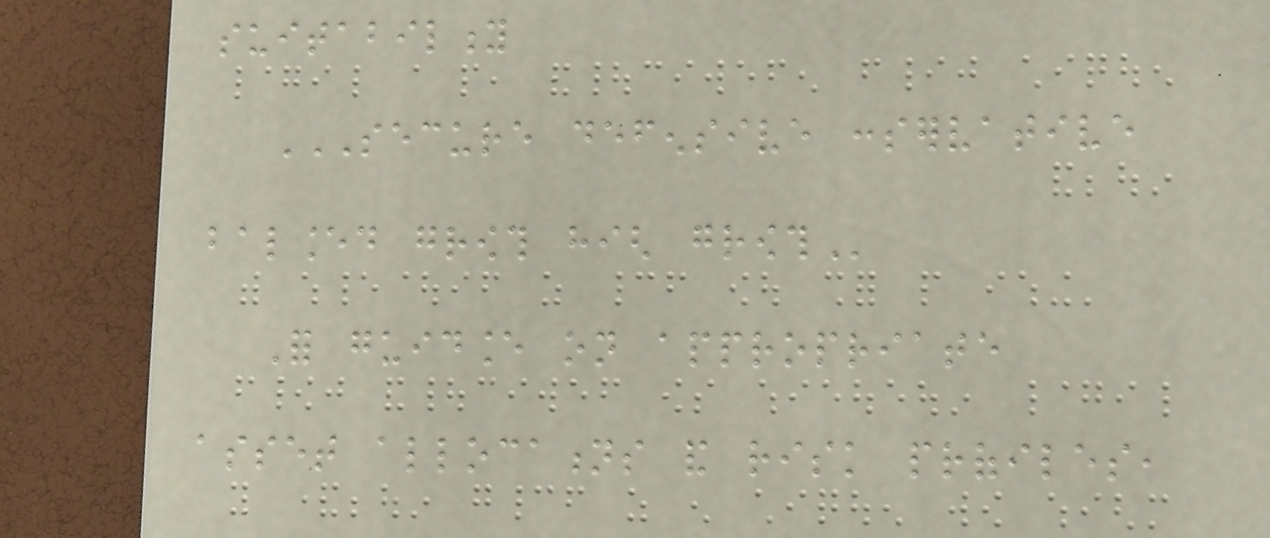suitability
SECURE DEFENSIVE CONSERVATIVE
BALANCED GROWTH HIGH GROWTH
For guidance on appropriate
asset allocations and risk profiles,
